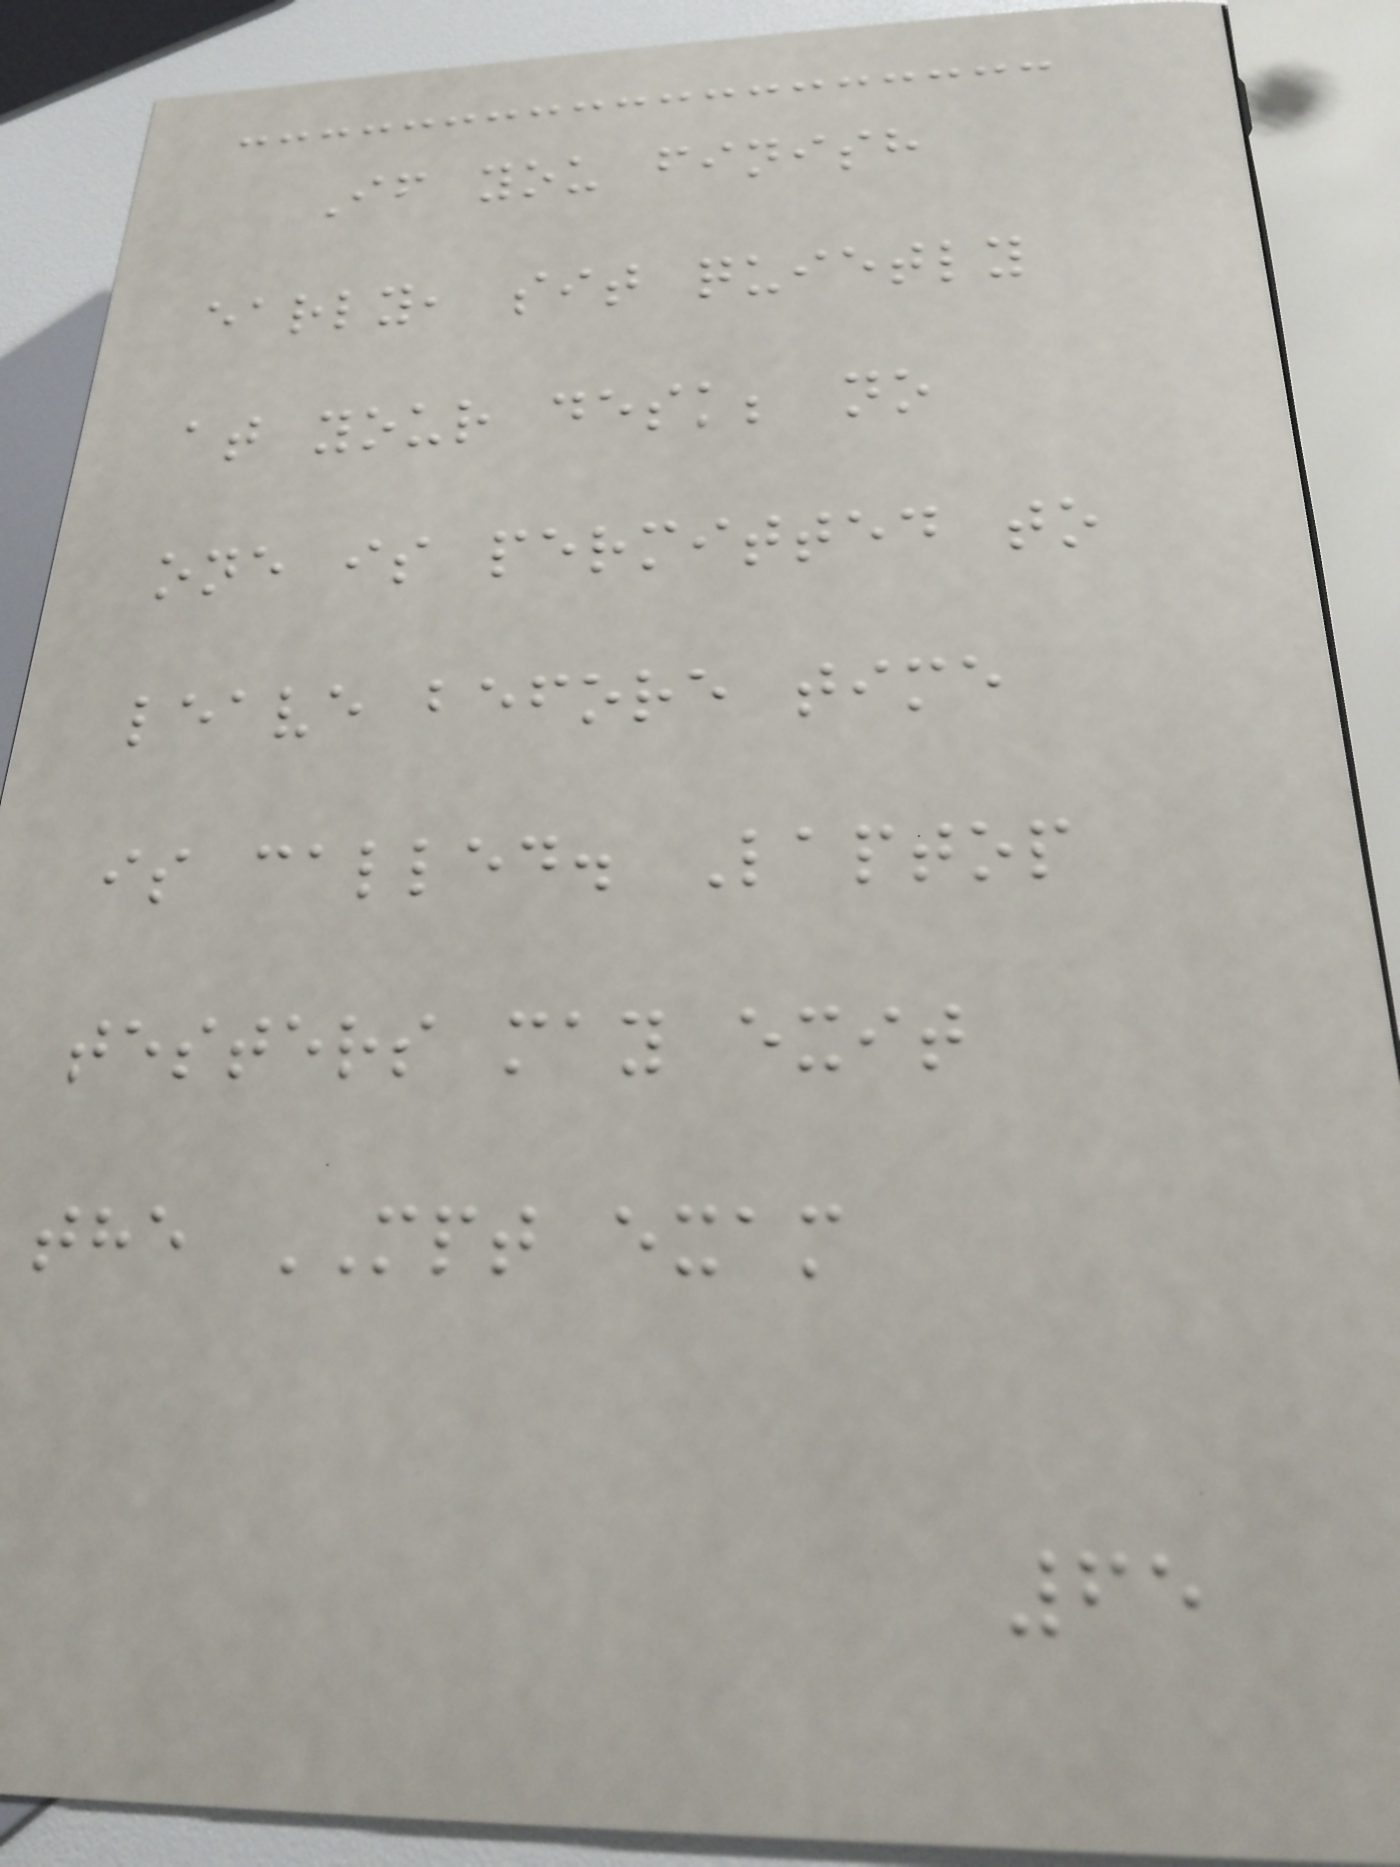If you finish
early, sit quietly
at your desk; no
one is permitted to
leave before time
is called. Laptop
testers may exit
the MPT exam
65
